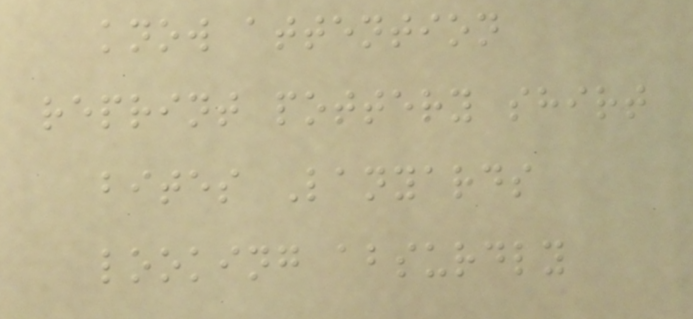know attention
reprint pottery shirt
bites Lanyards
looking absurdly
